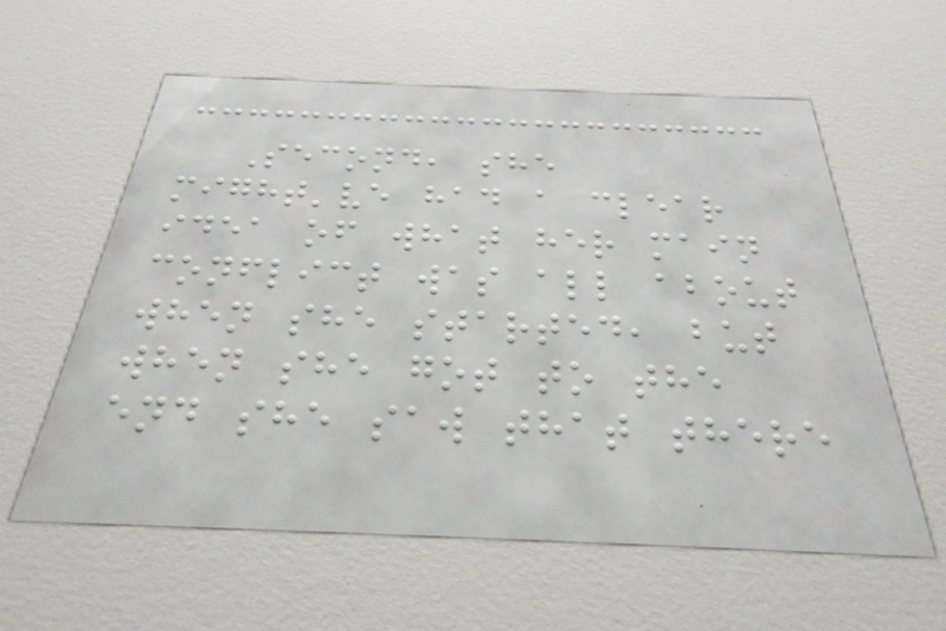Second, she
might've had a clear
idea of what her main
conflict was all about
when she started, but
when she got to the
end she saw that there
